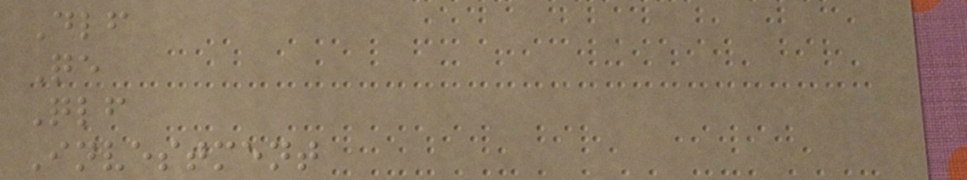Dlf
Qe
Qlf
Investment
